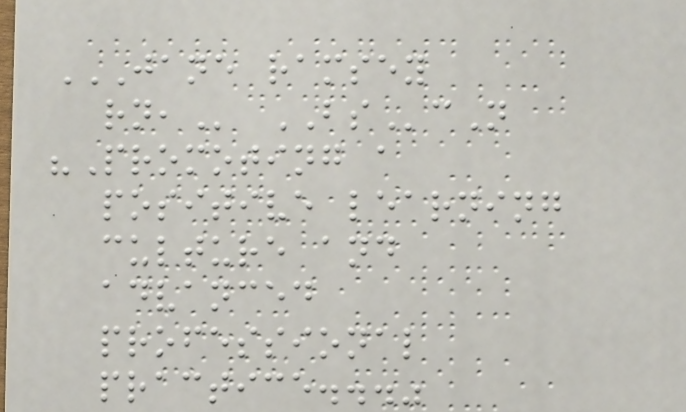JANE RAMSEY
RN, BScN
"Promoting a
positive learning
culture and
advanced
professional
practice..."
